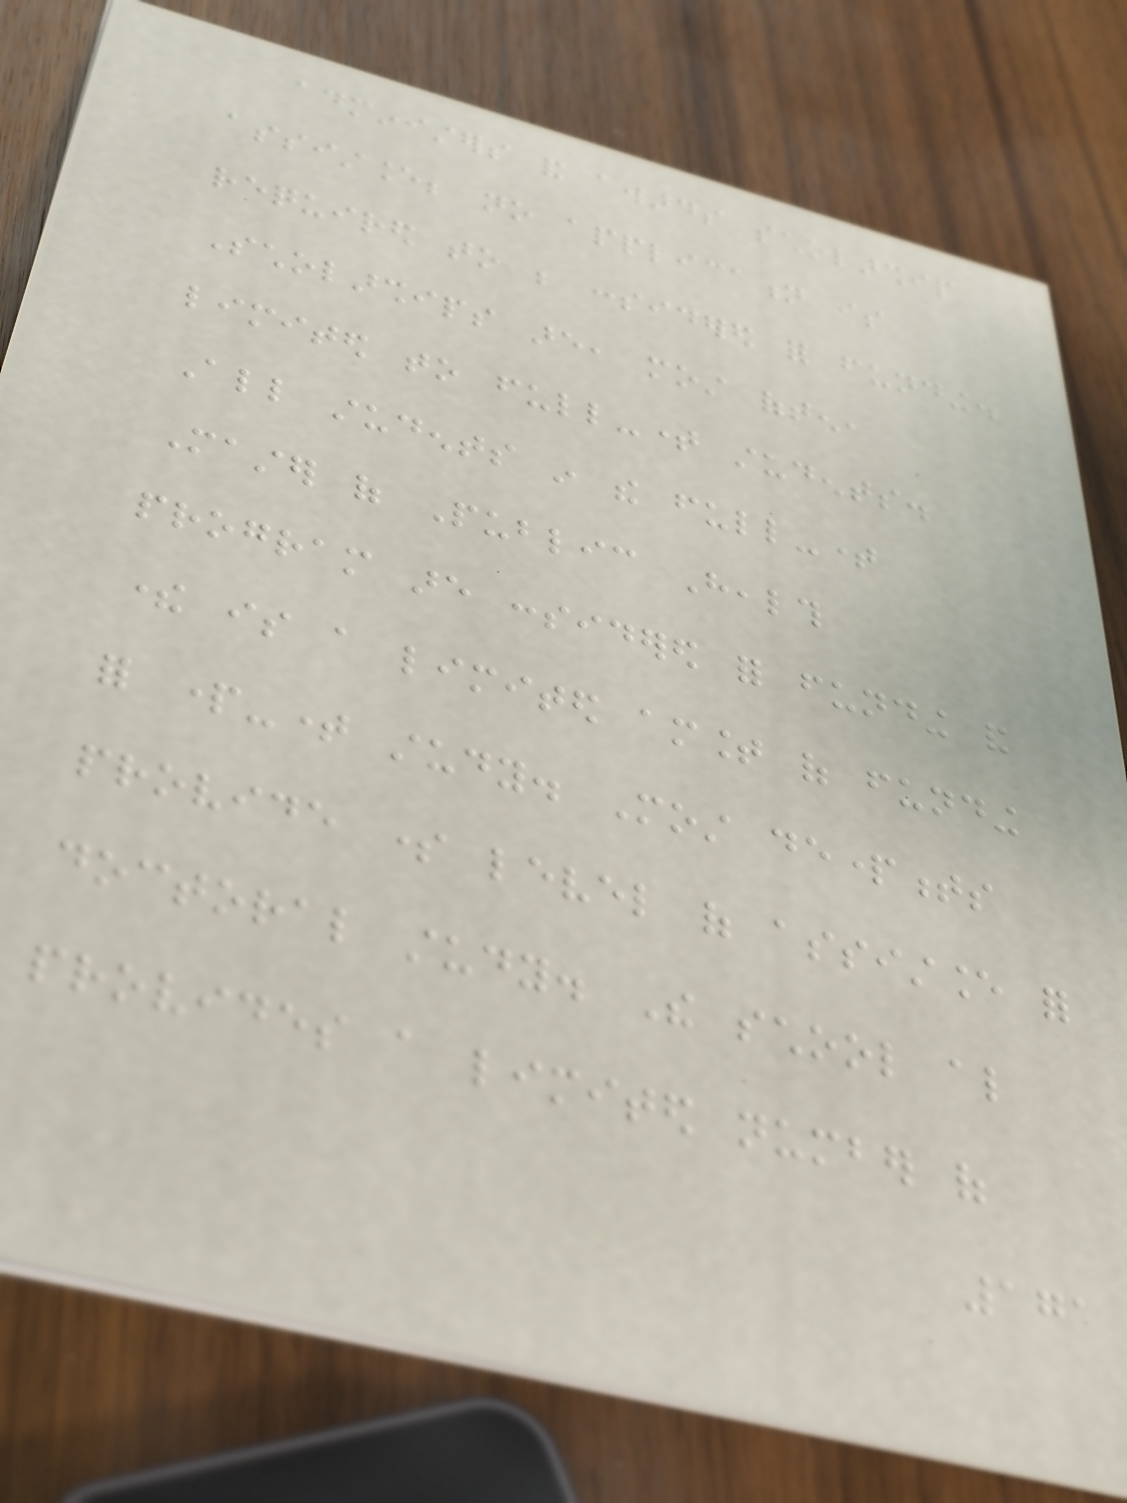administers and awards scholarship
assistance; no application is
required to be considered for funding.
Scholarships are, most often,
limited to full-time students.
All students in the full-time
Master of Public Health
program are considered for funding and
there is a limited amount of funding
for part-time study. Most departments
provide some level of assistance for
doctoral study. The school also
provides a limited number of
171
